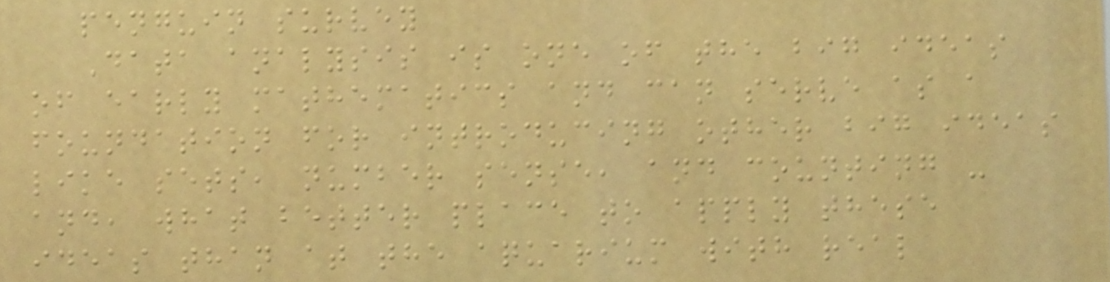penguin survey
Data analysis is one of the big ideas
of early mathematics and can serve as a
foundation for introducing other big ideas
like sets, number sense, and counting -
and, what better place to apply these
ideas than at the aquarium with real
